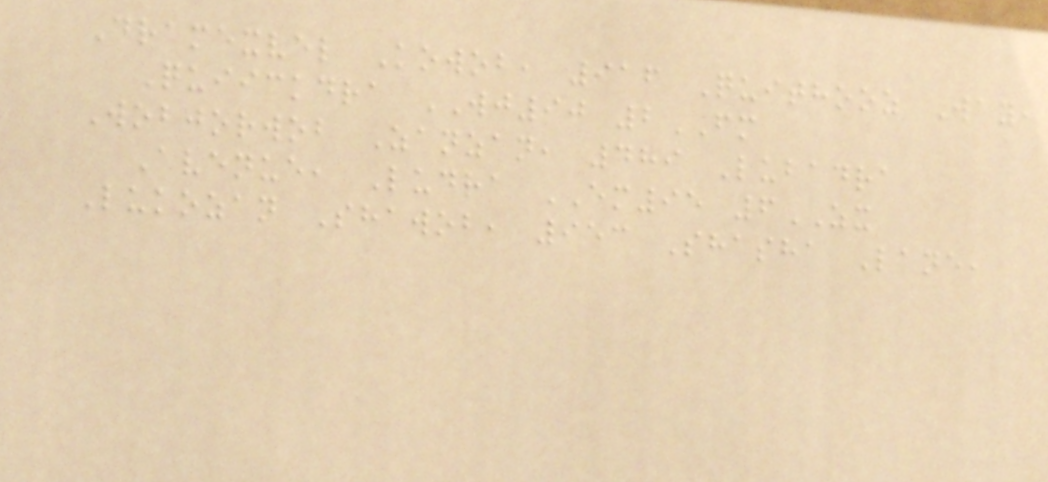Dramexvel Kowob, 916 Quithooz Way,
Quiickdra WJ90 2FM
Wobjorwob Zanzan, 489 Lubadra
Avenue, Ludra EM95 6ZX
Lukozan Shawob, 953 Shasha Lane,
